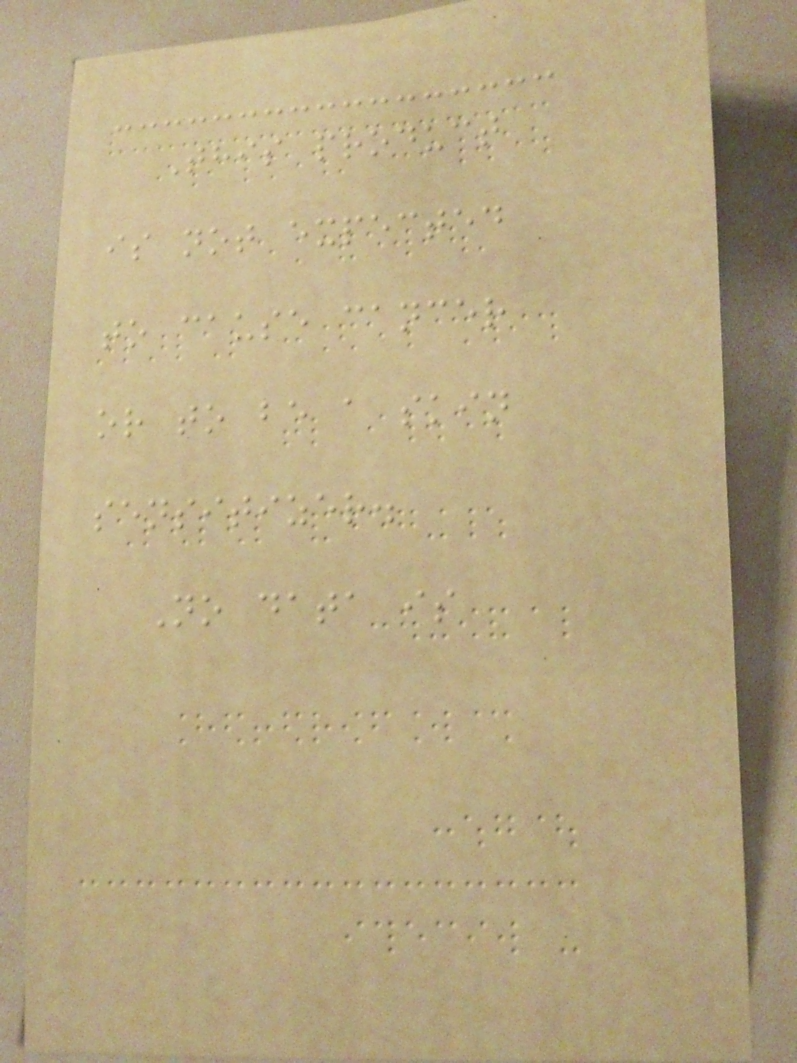This product
is not expected
to cause cancer
or to be a skin
sensitizer.
No data is
